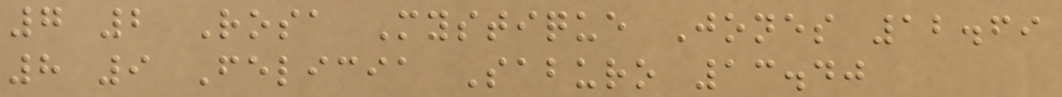7 2 Rosa Mystique Jones 12.69
8 9 Felicia Saburo 13.40
